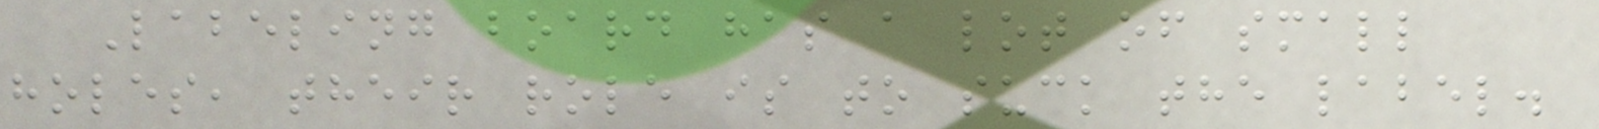Labeling board has a lot of small
holes, their role is to suck the label.
